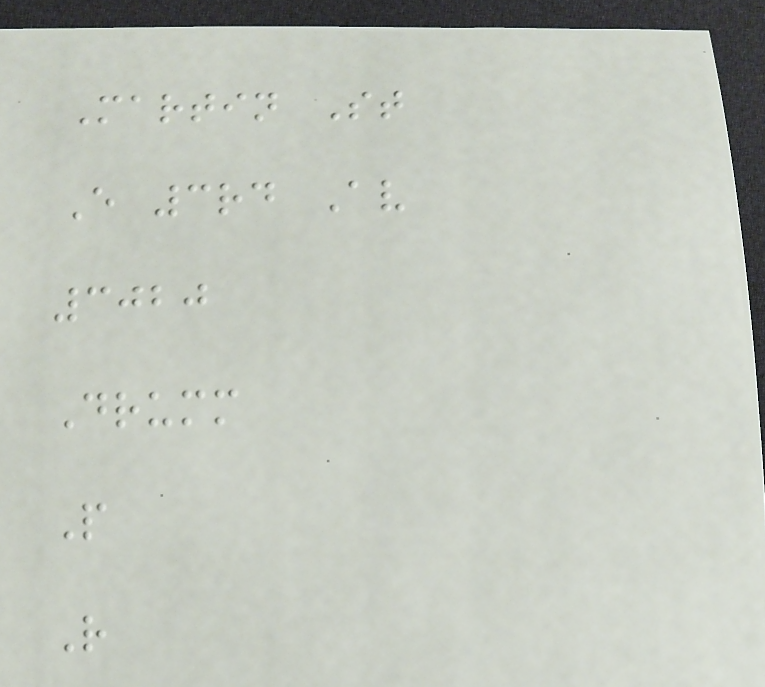Martin St
E 3rd Av
3020
Drumm
P
R
